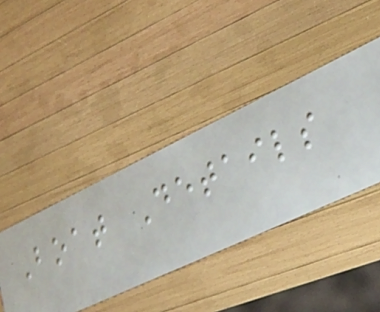Boat Details
